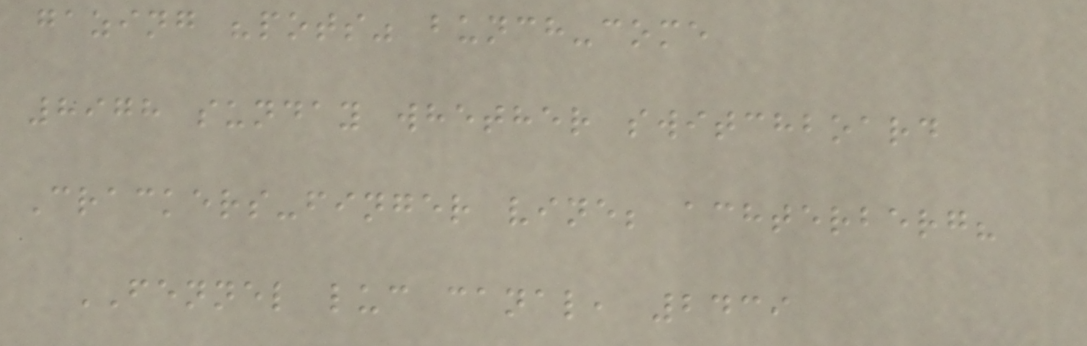gazing "pots" bunch-come
8978 sunday whether switchboard
Crackers-finger vine; achterberg?
FENNEL luc canal, 2439
